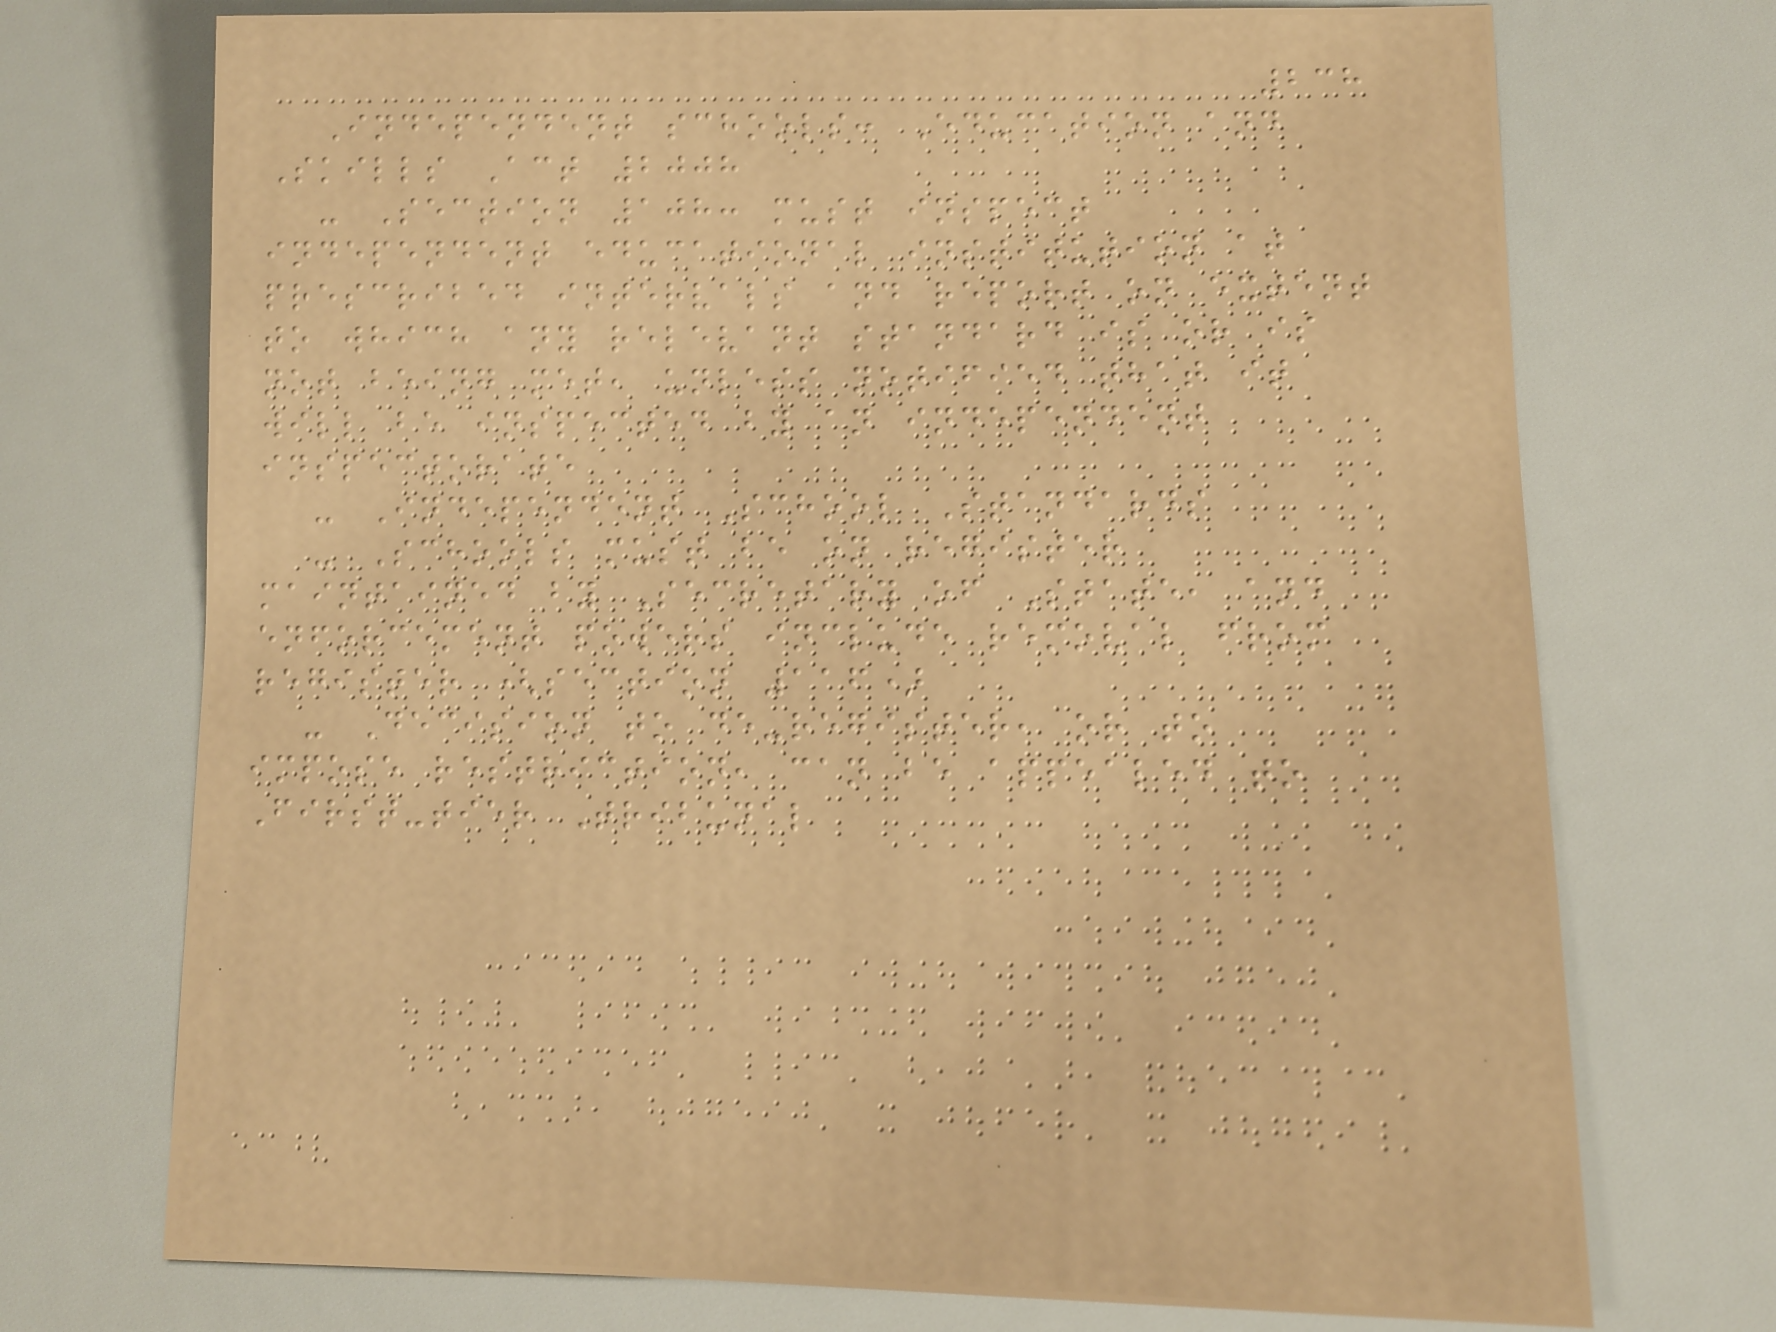238
Independent schools: Education and
Skills Act 2008
- Section 108: must inspect
independent educational institution at
prescribed intervals and report on extent
to which any relevant standard is or is
not being met, unless notified that it
will be inspected by an independent
inspectorate
- Independent School Standards
- Schools must be on register
maintained by Secretary of State, and
enforcement powers include removal from
register (section 116)
- Decision to de-register, or to
impose restriction, can be appealed to
First-tier Tribunal
